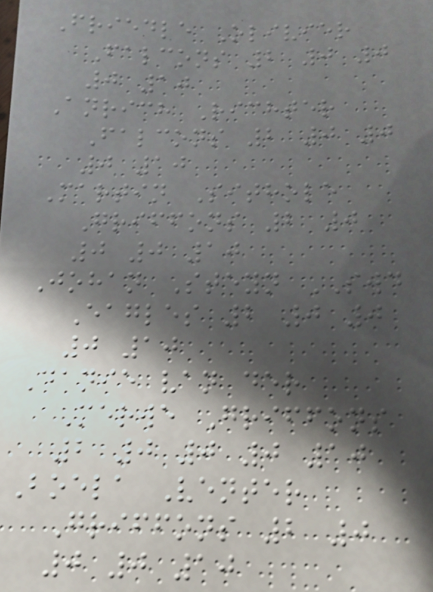Friedle Olivier
Falcons 2 0 0
0 10
Anrich Richter
Falcons 2 0 0
0 10
Martin Sithole
Griffons 2 0
0 0 10
Johan Steyn SWD
Eagles 2 0 0
0 10
Danie van der
Merwe Griffons
2 0 0 0 10
Boela Venter
Griffons 2 0
0 0 10
